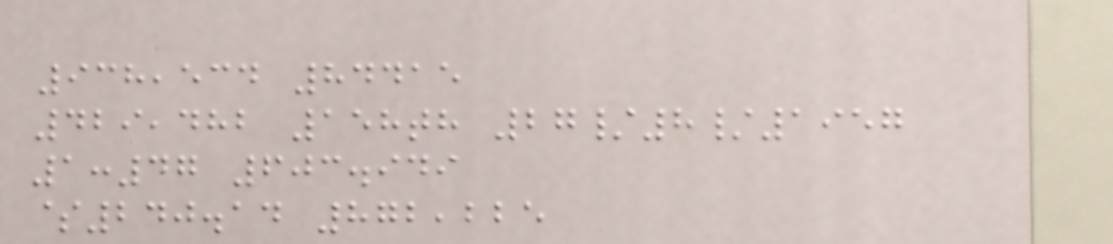938,534 84415
429,482 158th 27/8/1957
1:47 603.949
$240.14 872,225
